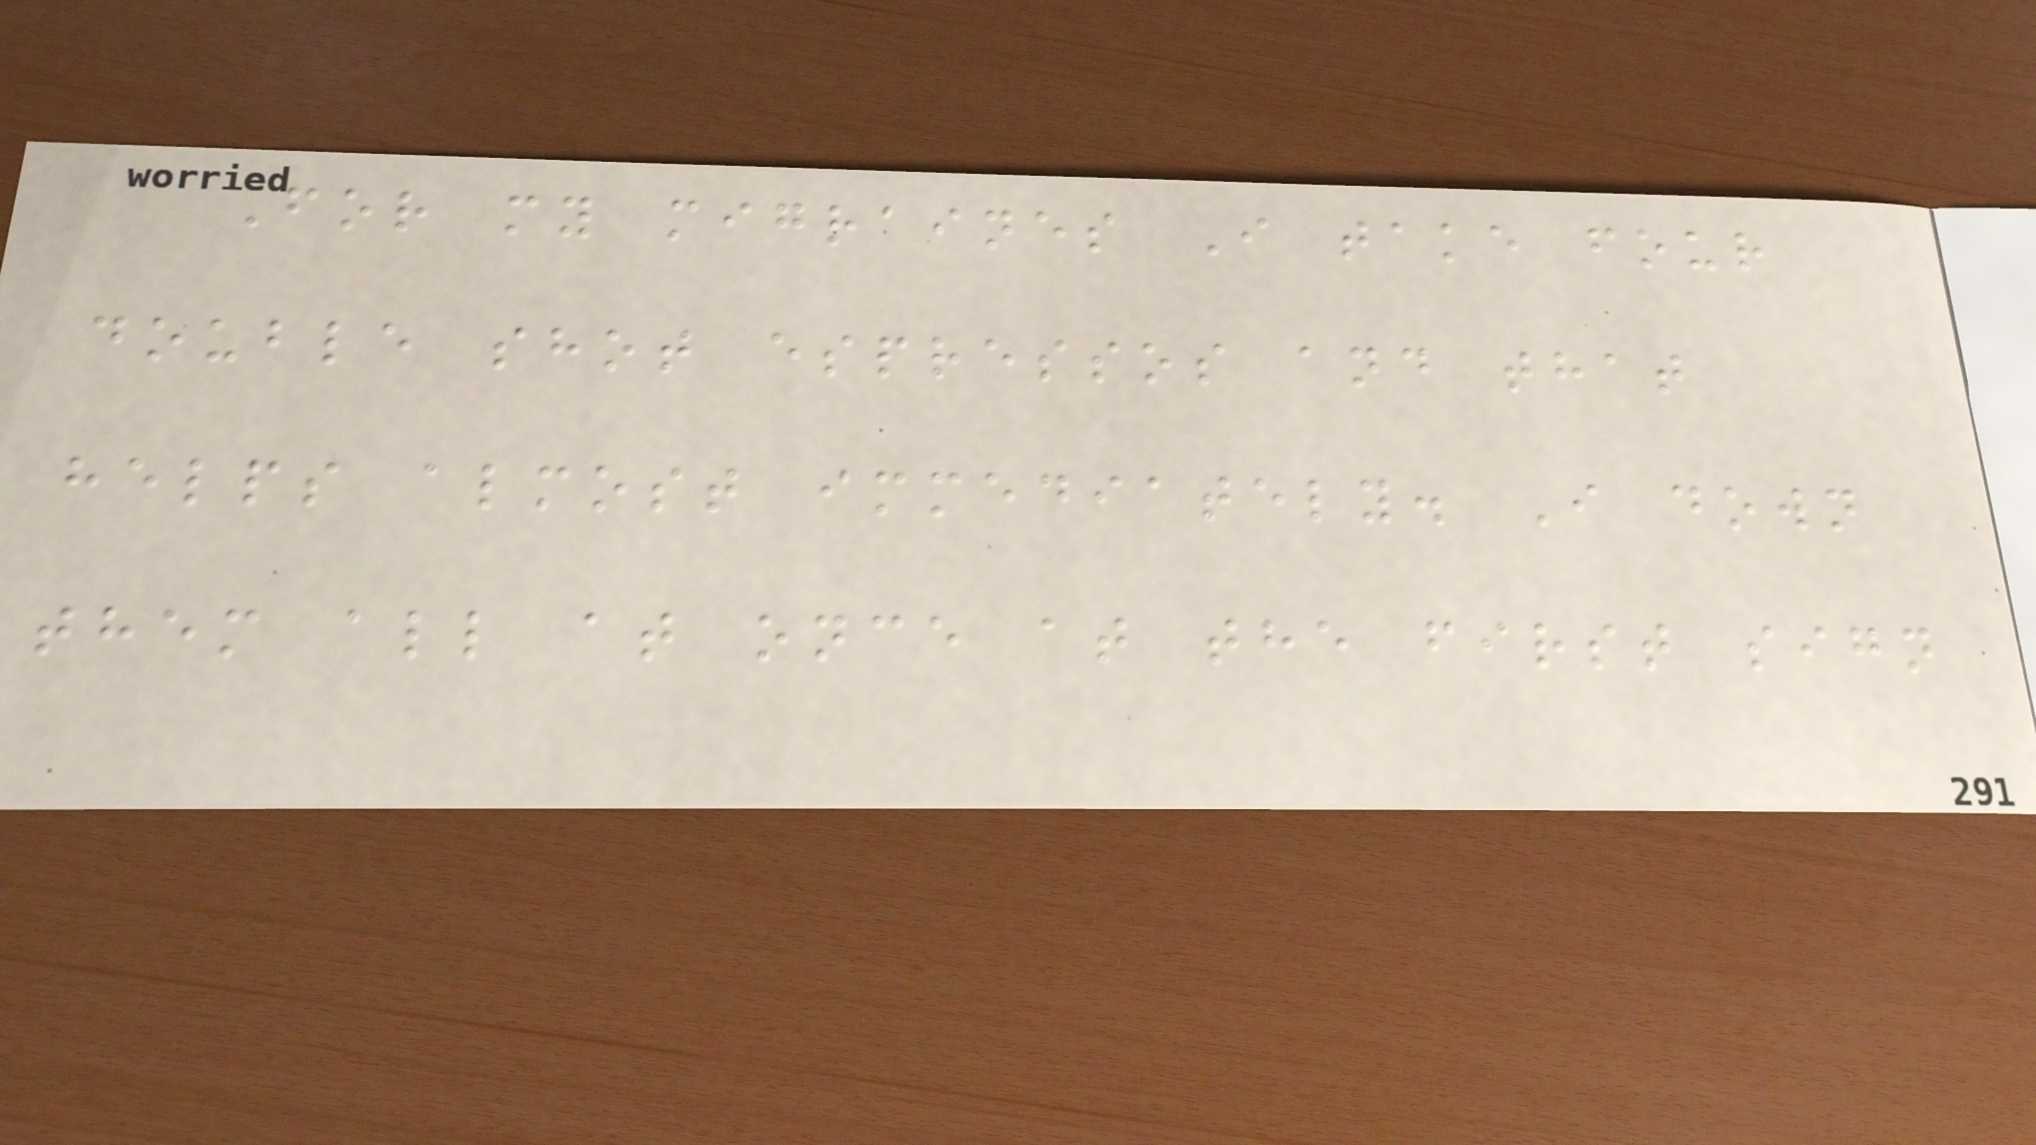For my migraines I take four
double shot espressos and that
helps almost immediately. I down
them all at once at the first sign
